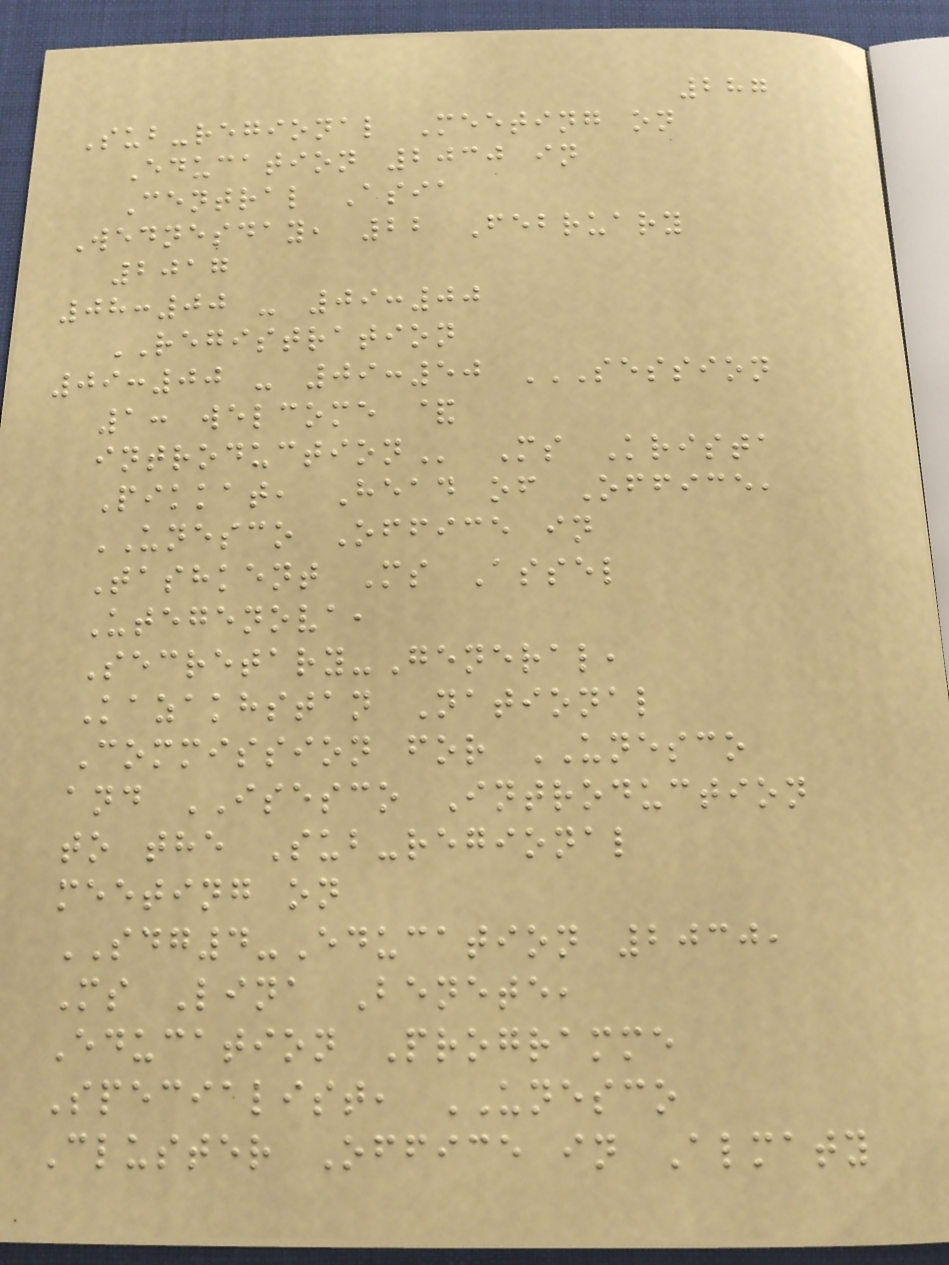287
Sub-regional Meeting on
Education 2030 in
Central Asia
Wednesday, 22 February
2017
08:00 - 09:00
REGISTRATION
09:00 - 09:50 SESSION
1: WELCOME &
INTRODUCTION Ms Krista
Pikkat, Head of Office,
UNESCO Office in
Tashkent Ms Assel
Utegenova,
Secretary-General,
Kazakhstan National
Commission for UNESCO
and ISESCO Introduction
to the Sub-regional
meeting on
SDG4-Education 2030,
Ms Lina Benete,
Education Programme
Specialist, UNESCO
Cluster Office in Almaty
